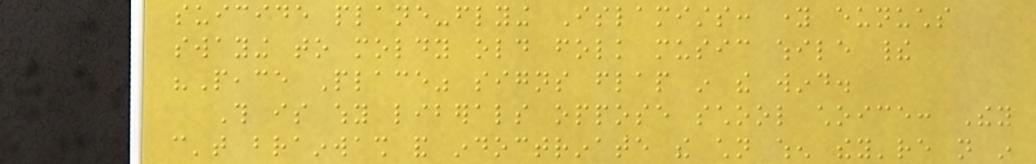suicide plane-flying Islamists: young eunuchs
swaying to moldy old folk music while their
"Peace Place" signs flap in the wind.
This is why liberals oppose school choice: They
can't brainwash and indoctrinate the children when they're not in
